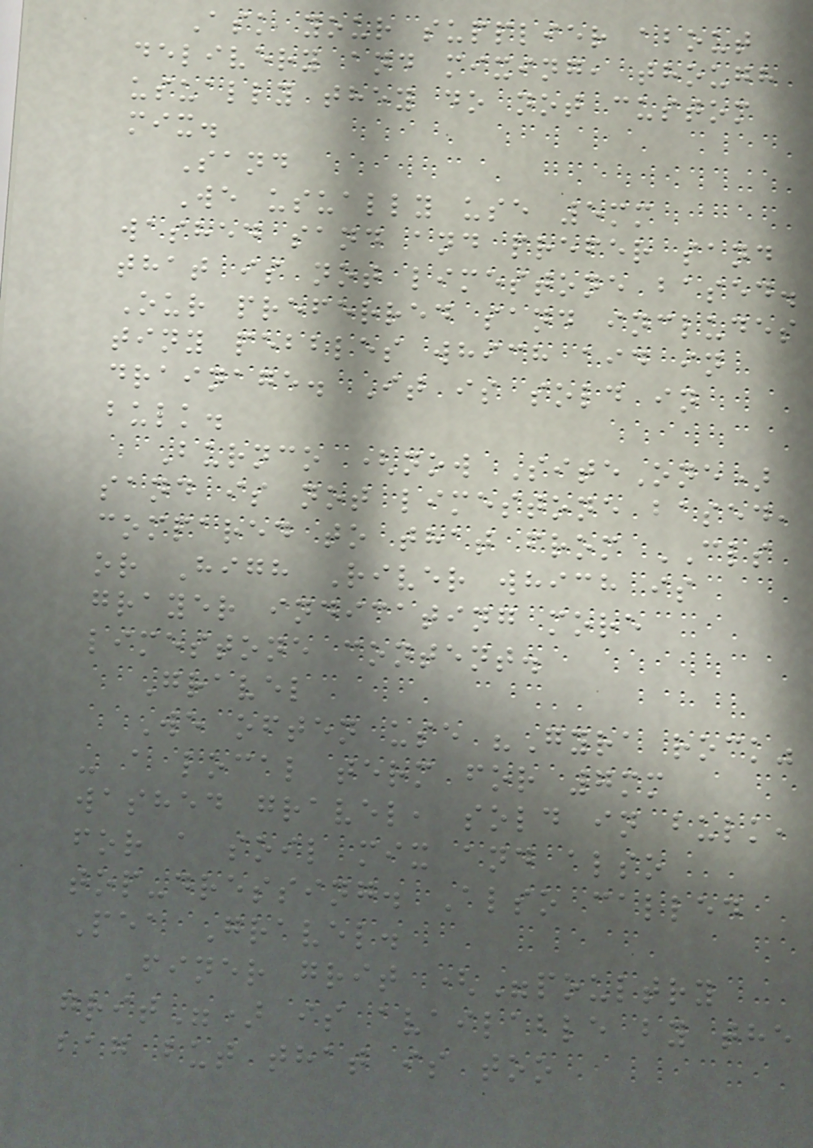Ask your supplier about
delivery and mixing, though
usually they do not custom
mix.
Sand
We usually use 5mm
washed sand and prefer sand
that is not limestone based.
Our preferred sand includes
tiny pebbles which aid in
drainage. It is sold in
bulk.
Burnco (now SiteOne)
sand is not limestone based,
compared to that from CLS
or High River which is
grayer indicating more
limestone content.
Gravel
We often use "Gyra rock"
- a local term for 7mm
washed gravel, sold in bulk,
for a soil mix and also
top-dressing. Also called
Pea Gravel.
Finer grit ("poultry
grit") is available by the
bag but that is too
